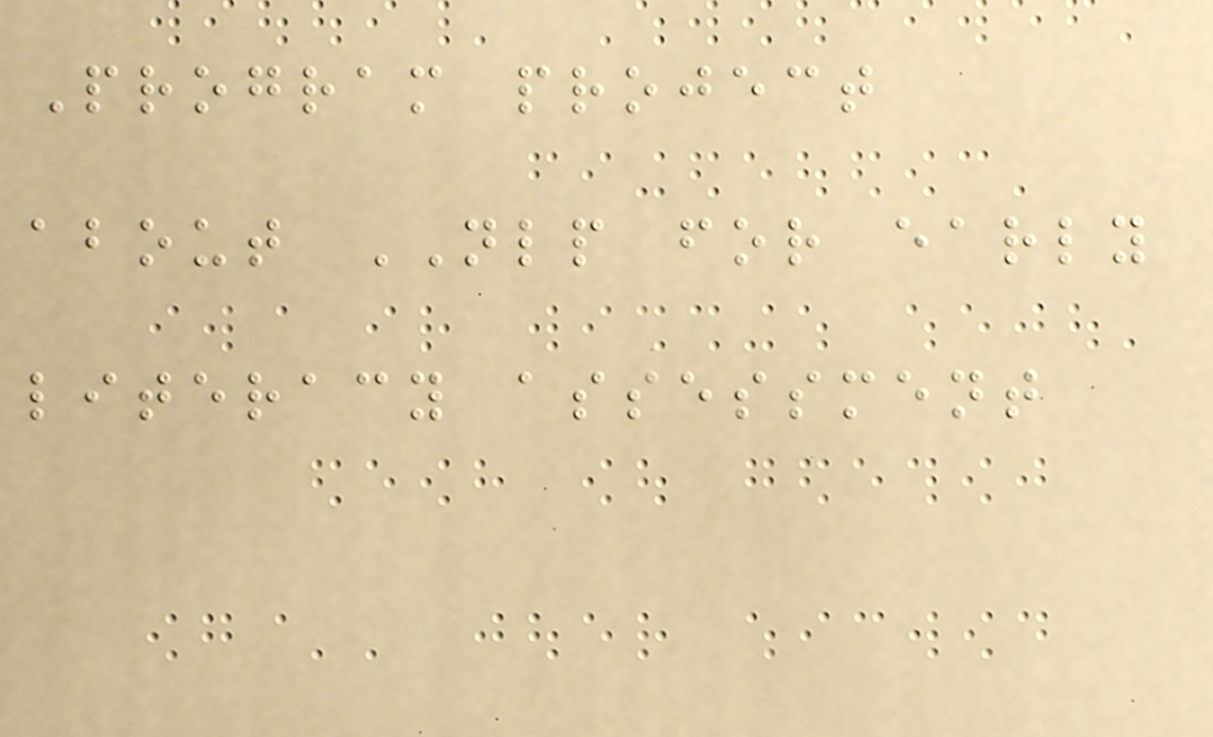Program project
about NLP for early
literacy assessment
